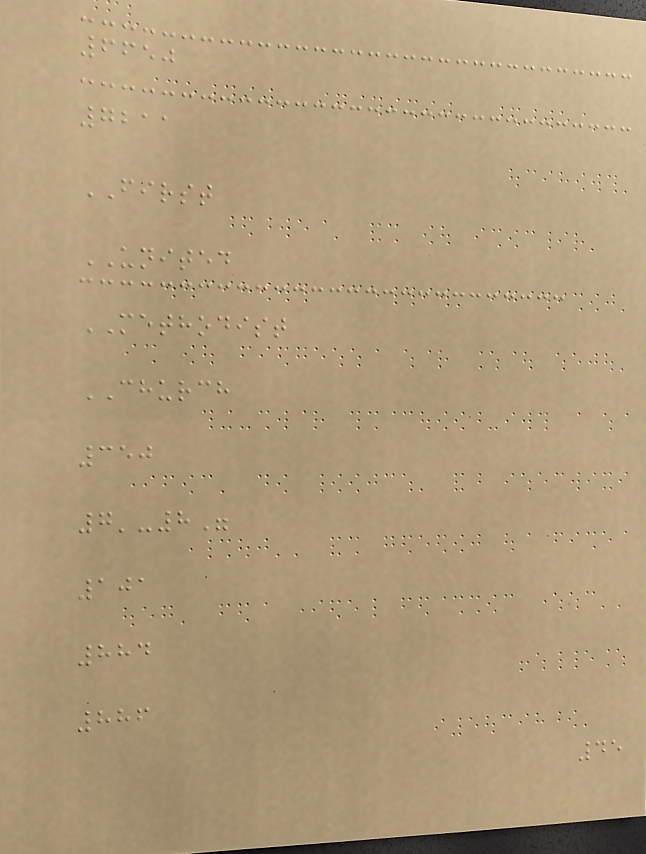6650
7211
FIRST
UNITED
METHODIST
CHURCH
350
7'-8"
101
884
886
45
